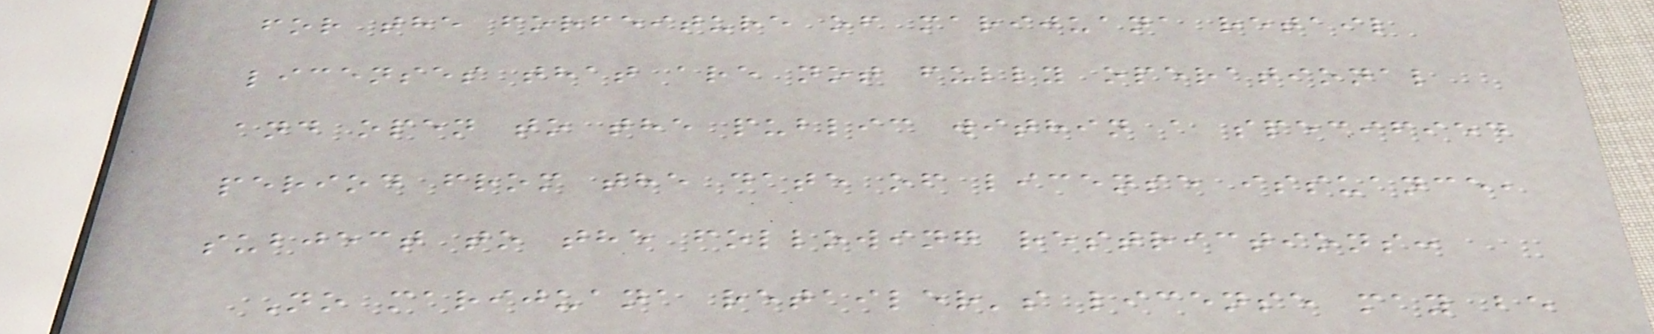for the forfeiture of marijuana retail
licenses that are not fully operational
and open to the public within a specified
period from the date of license issuance,
subject to the following restrictions:
No marijuana retailer's license may be
